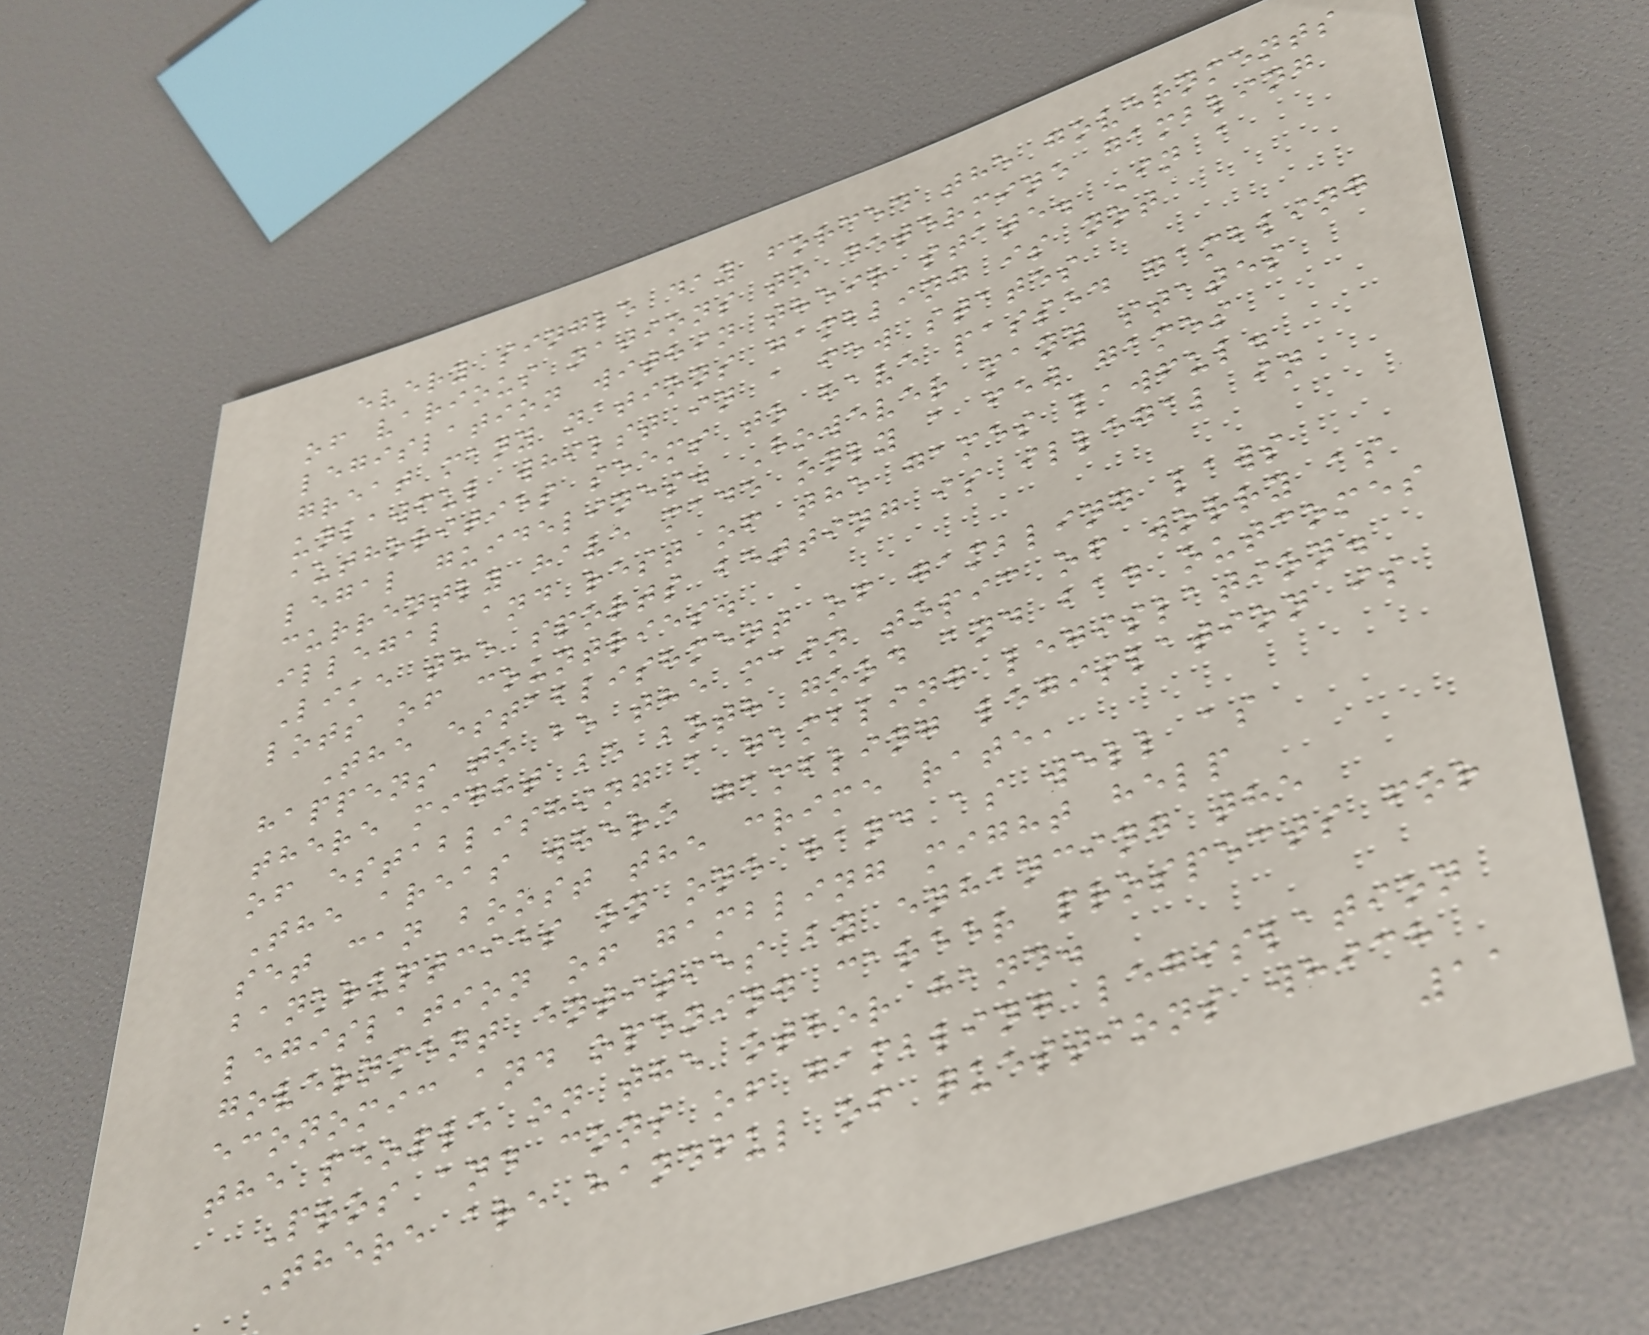every single day forced the governments
of various nations to determine gambling
legislation within their state. In a
great many nations gambling is not
unlawful whilst in a few states
authorities seems to have passed gambling
legal guidelines. However many states
currently have made only a few games
illegal and rest of the games lawful.
Like the sports betting is illegal in
lots of countries.
The establishment of gambling laws
happens to be the main topic of worry as
there might be both good and bad outcomes
of establishing a gambling legislation.
The areas where gambling legislation is
set can boost the crime rate,
bankruptcies on one hand as well as
legislation of gambling might help
government entities by enhancing the
economic and opening career prospects for
the people on the other hand.
Pros and cons of gambling legislation
There are handful of questions which
11
